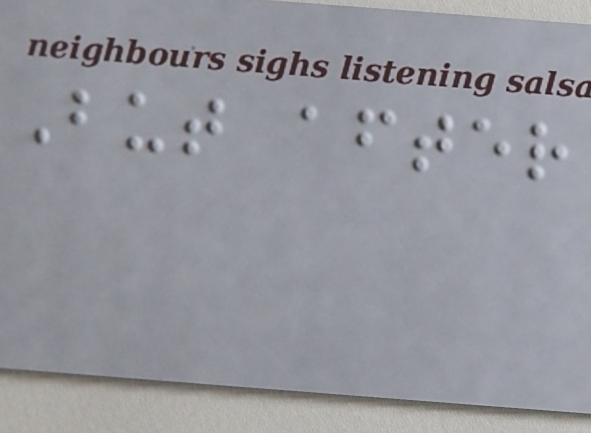But after
